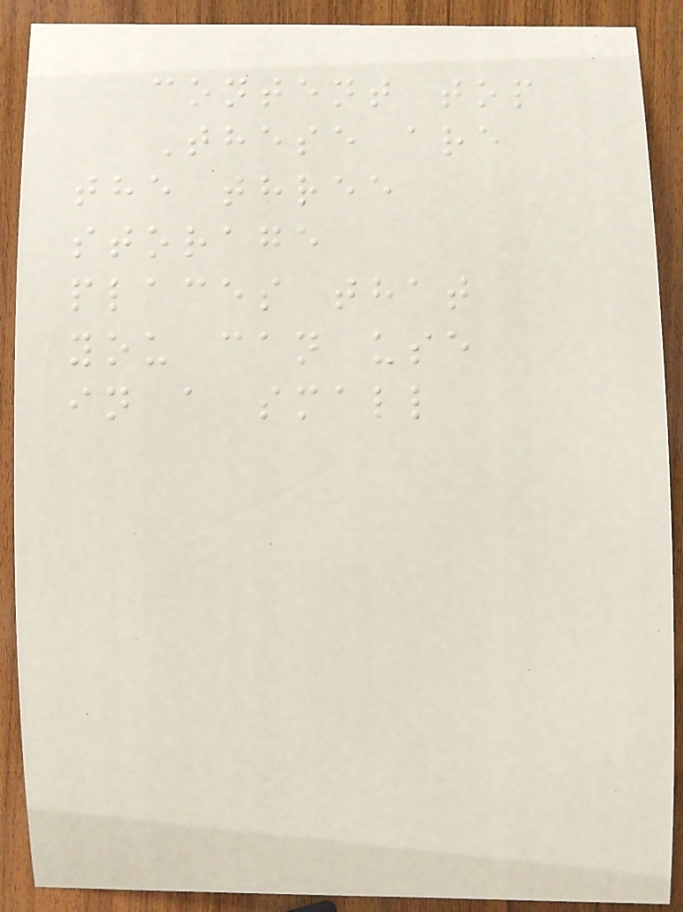content top
These are
the three
storage
places that
you can use
in a small
